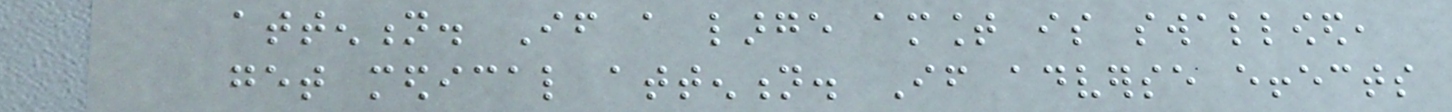attention. If a large amount is swallowed,
get medical attention. If adverse effects
